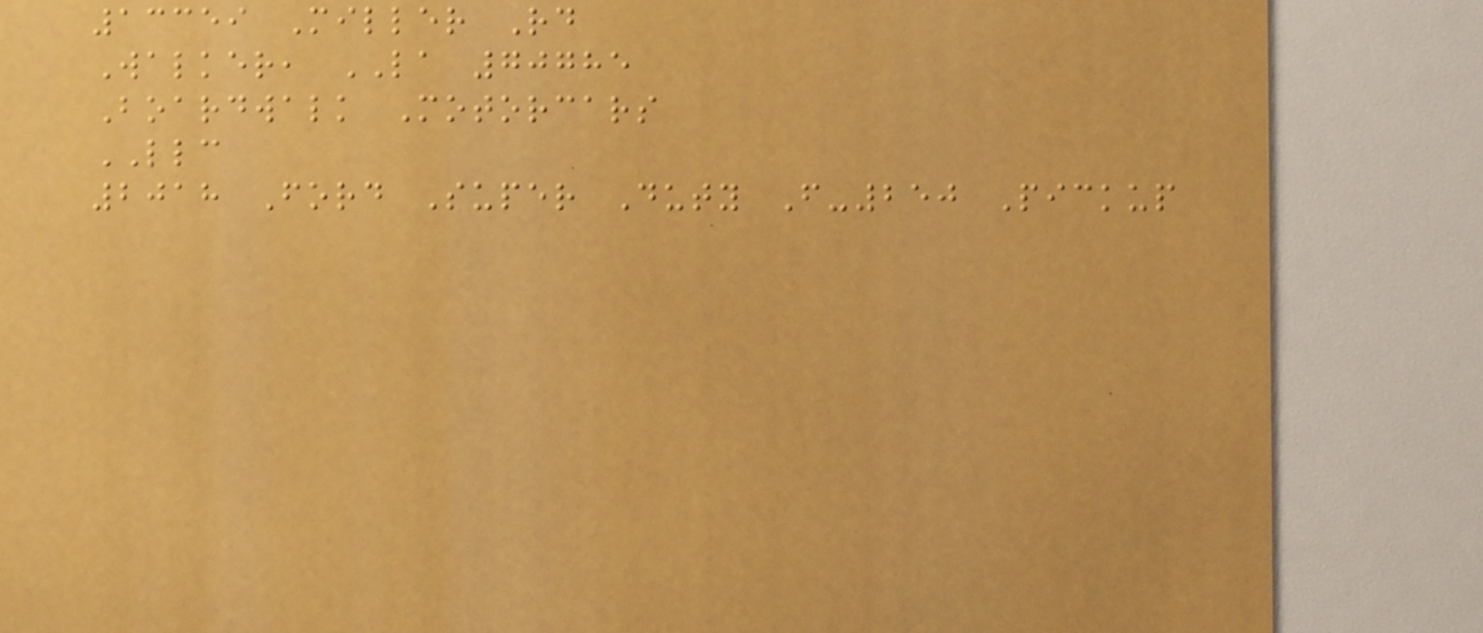13359 Miller Rd
Walker, LA 70785
Boardwalk Motorcars
LLC
2018 Ford Super Duty F-250 Pickup
